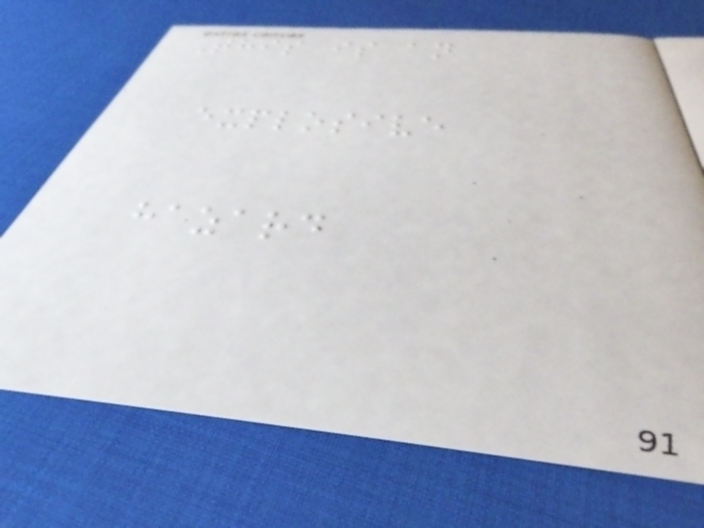This is an
explosive
hazard
